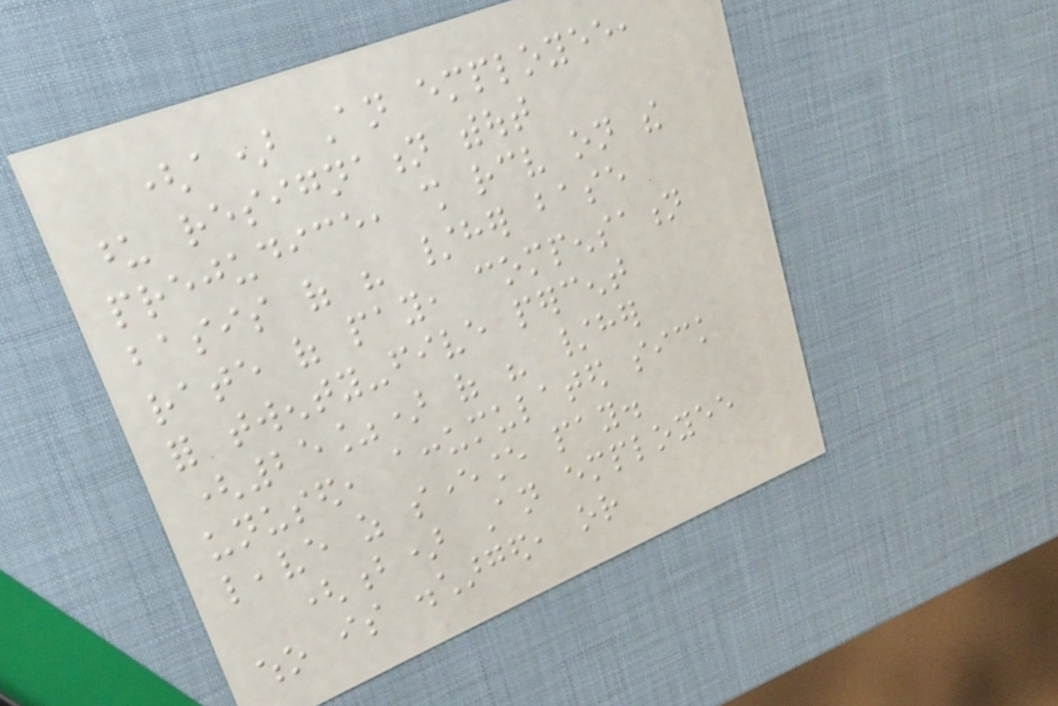(a) An employee,
upon resignation without
prejudice, shall receive on the
basis of his /her base
rate of pay, compensation
for twenty-five percent
(25%) of his /her
unused, accumulated sick
leave as severance pay.
(b) An employee
who is discharged, or
